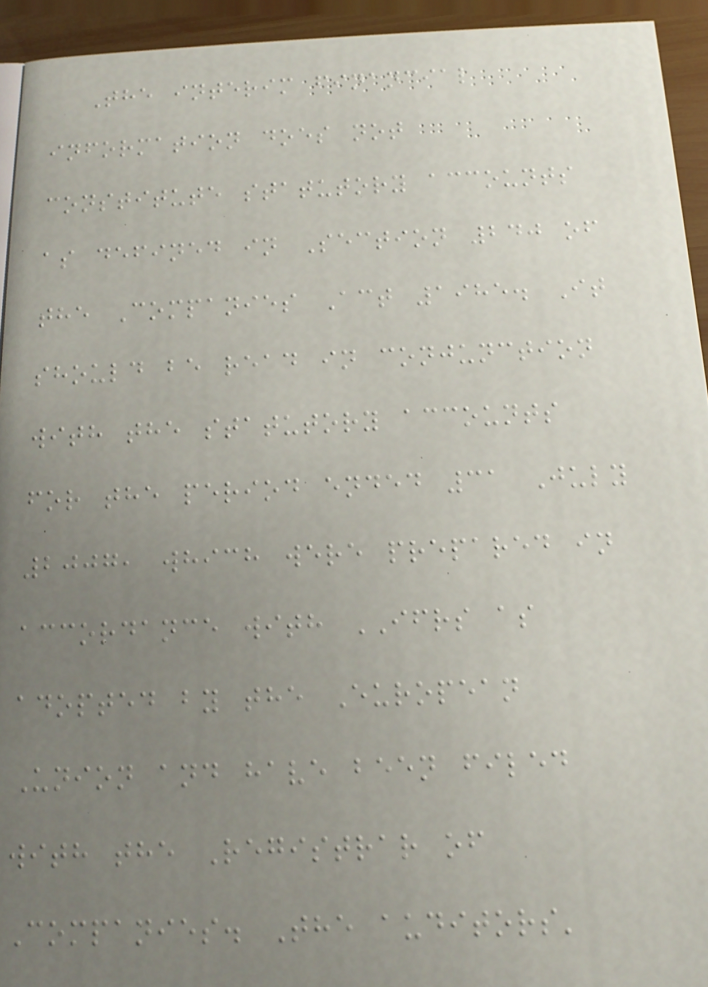The interim financial
information does not
constitute statutory accounts
as defined in Section 240 of
the Companies Act 1985. It
should be read in conjunction
with the statutory accounts
for the period ended 31 July
2007, which were prepared in
accordance with IFRS as
adopted by the European
Union and have been filed
with the Registrar of
Companies. The auditors'
